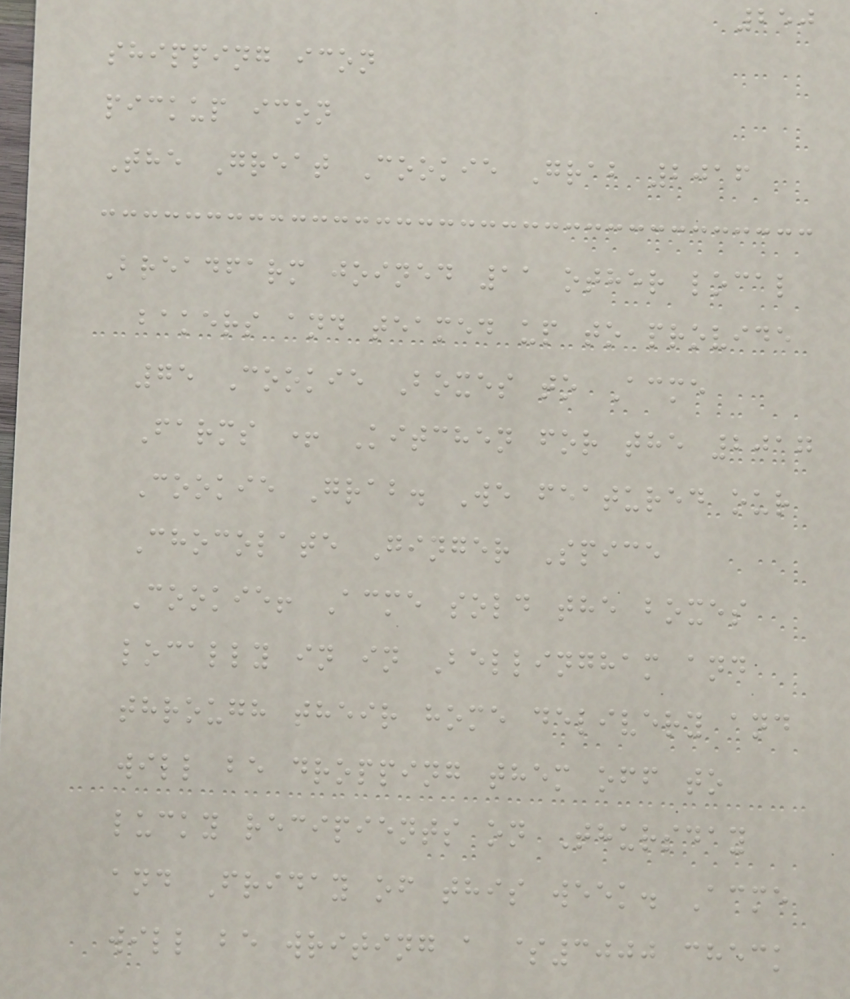250
shipping icon
pickup icon
The Great Cookie Grab 2016
Breadfarm joined 11 other local
bakers and teamed up to provide
75 Cookie Boxes to Acme
Farms + Kitchen for the 2017
Cookie Grab. We featured our
Chocolate Ginger Spice
Cookie! Acme sold the boxes
locally in in Bellingham and
through their home delivery and
will be dropping them off to
lucky recipients on Thursday
and Friday of this week. Acme
will be writing a $3000 check
